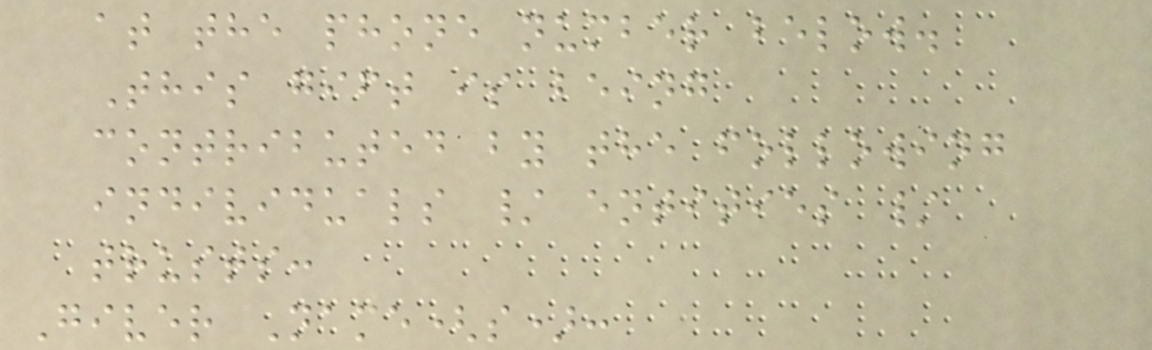at the phone number below.
This gift is being
contributed by the following
individuals / entities /
trusts:
Giver Name(s):
